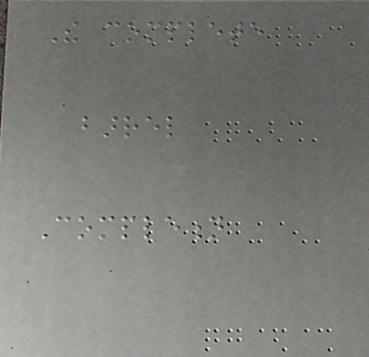The complete
barrel
Completion
